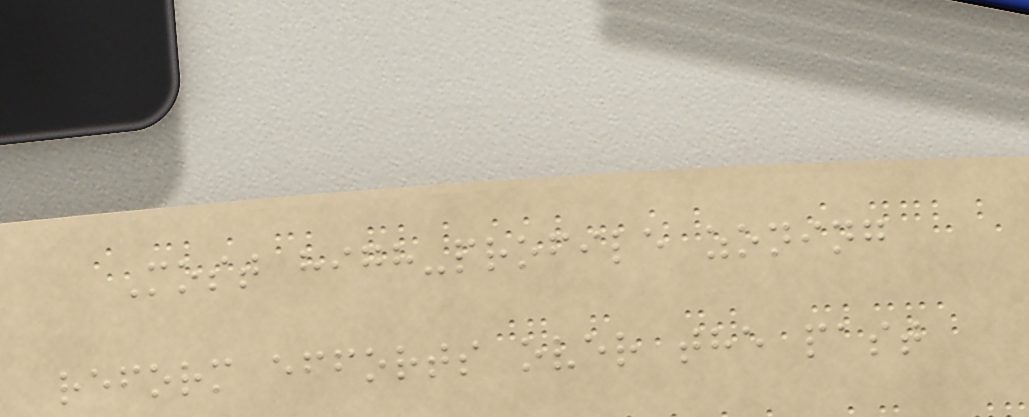Most high-profile zoning
reform efforts over the past
